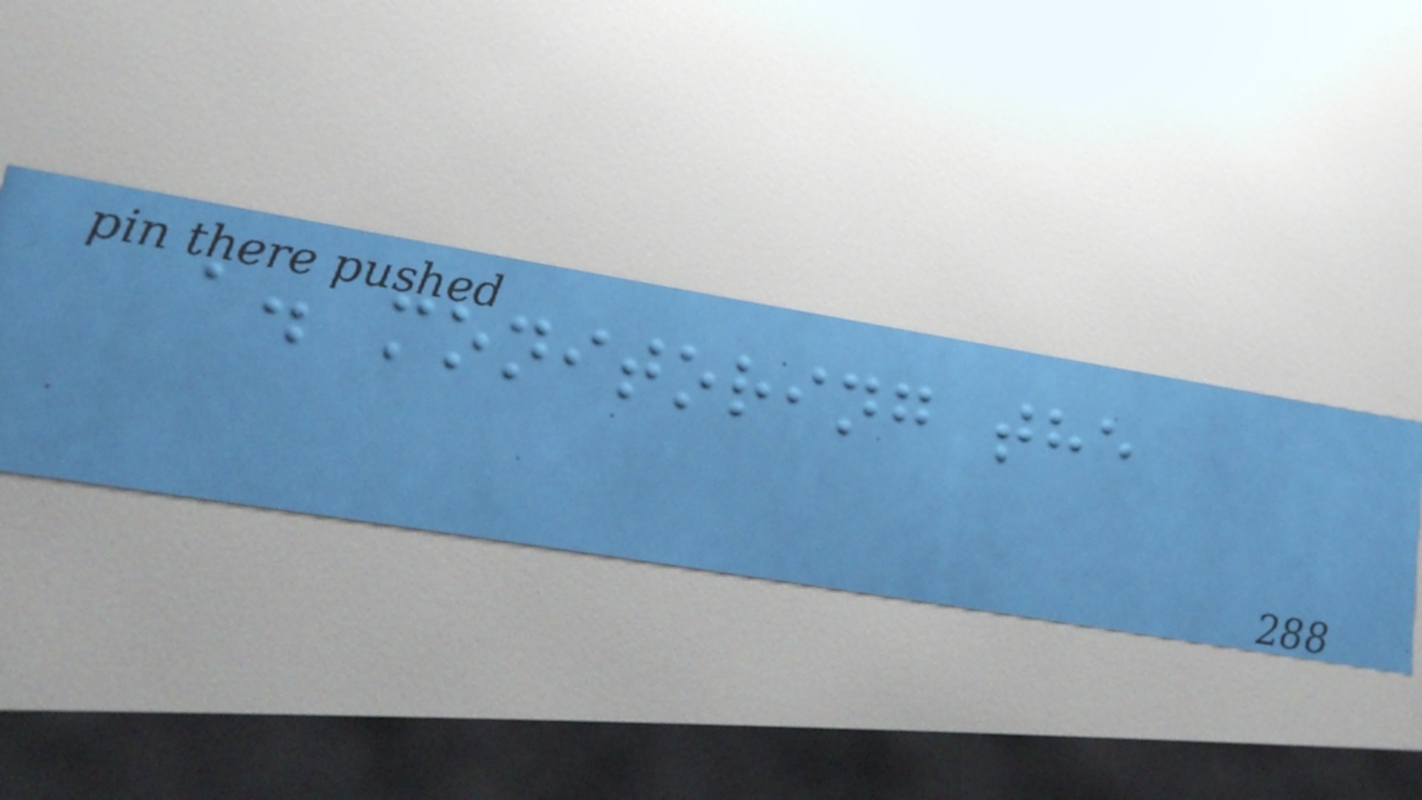a. monitoring the
